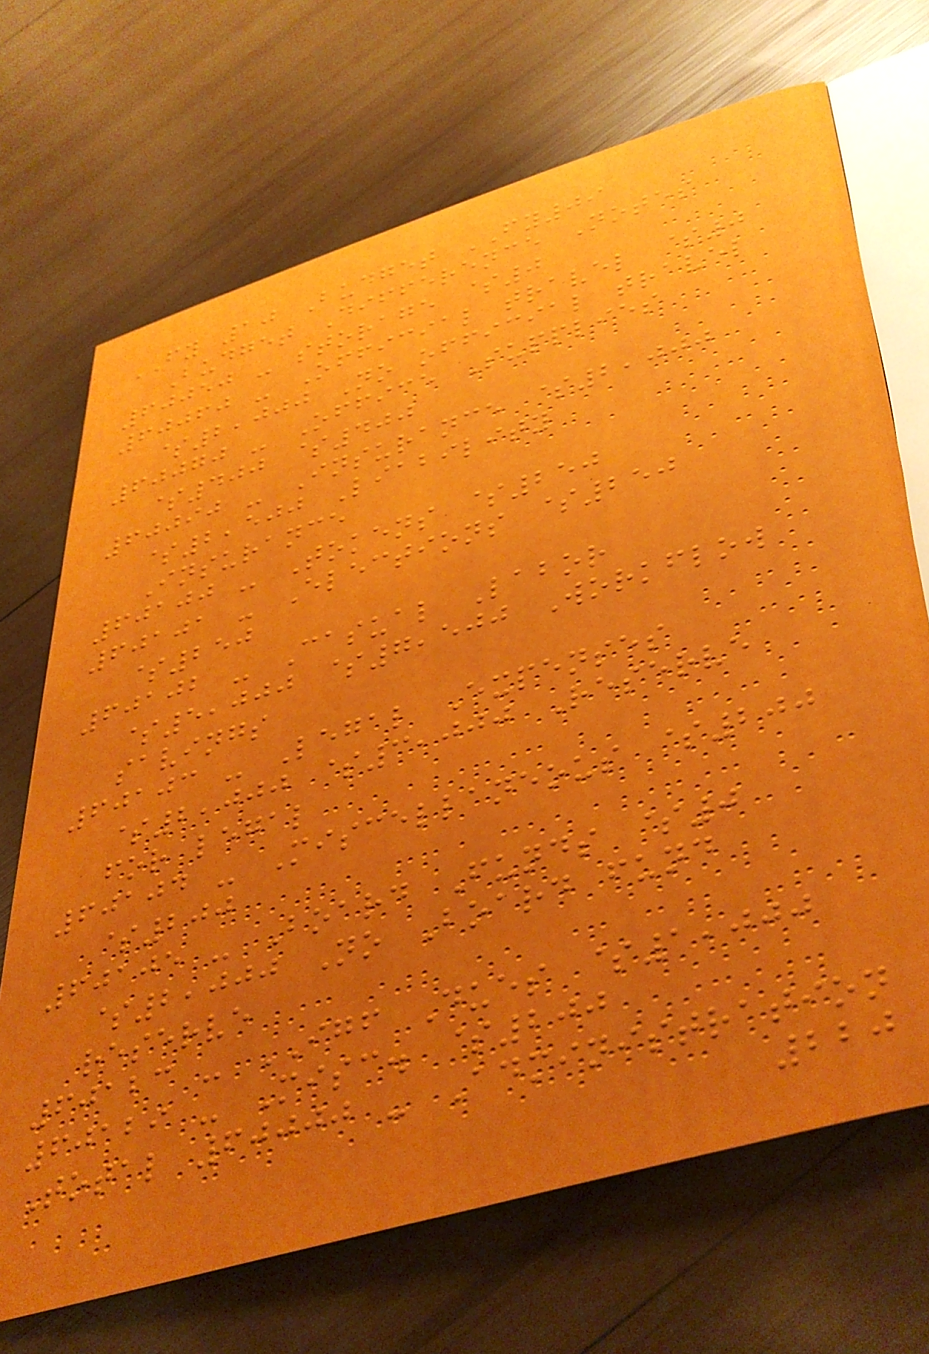FY 10 Budget FY09
Budget Difference Notes
60050 - storage $0
60060 - Official travel $0
$2,000 No official travel
60070 - Office Supplies
$400 $400
60090 - Insurance $2,000
$2,500 Liability
Insurance
60100 - Tokens $250
60101 - Elections $250
$250
60102 - Casual Labor
$5,000 $7,500 Workflow
savings
60103 - Legal Expenses
$2,000 $3,000 Reserve
for legal
60104 - Miscellaneous $200
$200
60105 - Board Funds $0
$2,000 No Board fund
reserve
60123 - IGF Dues $1,000
60129 - Misc. $200
Total 60000 - Administration
220
